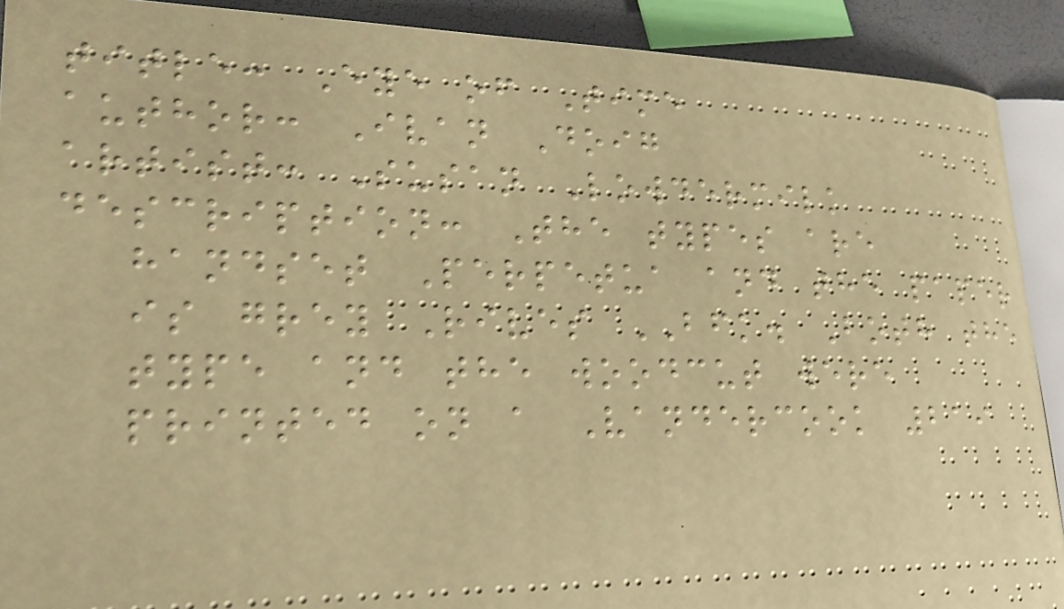title: Eye of Time
author: Ivan Doig
artist: Susan Lowdermilk
description: The types are
handset Perpetua and the paper
is grey Rives BFK. Both the
type and the woodcut were
printed on a Vandercook 219
